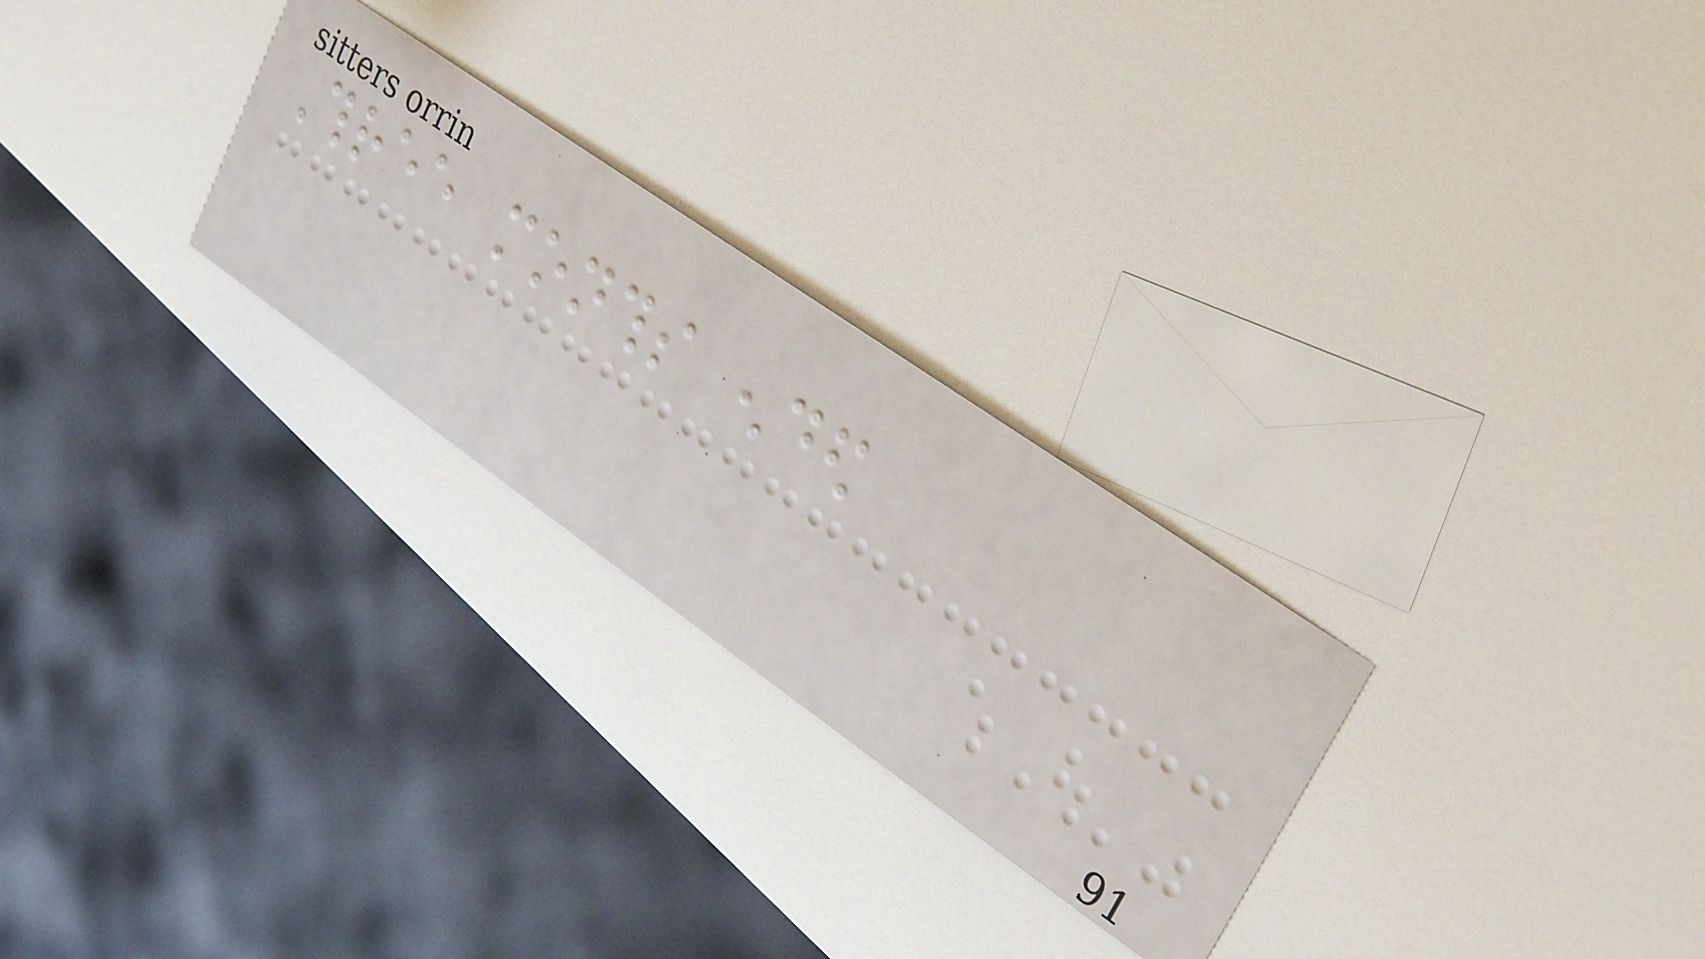Three months ended
